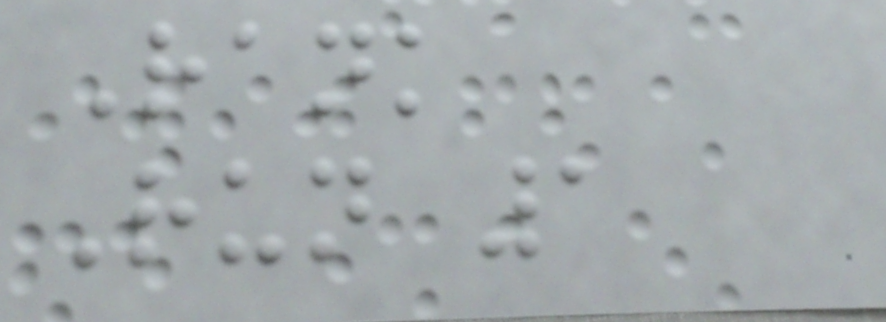Rank
Run 1
